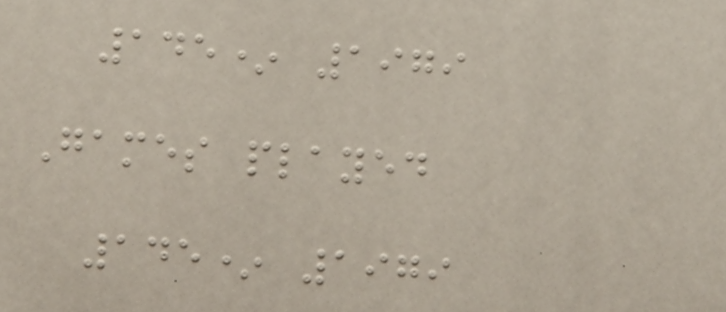145* 1979
Games played
145* 1979
